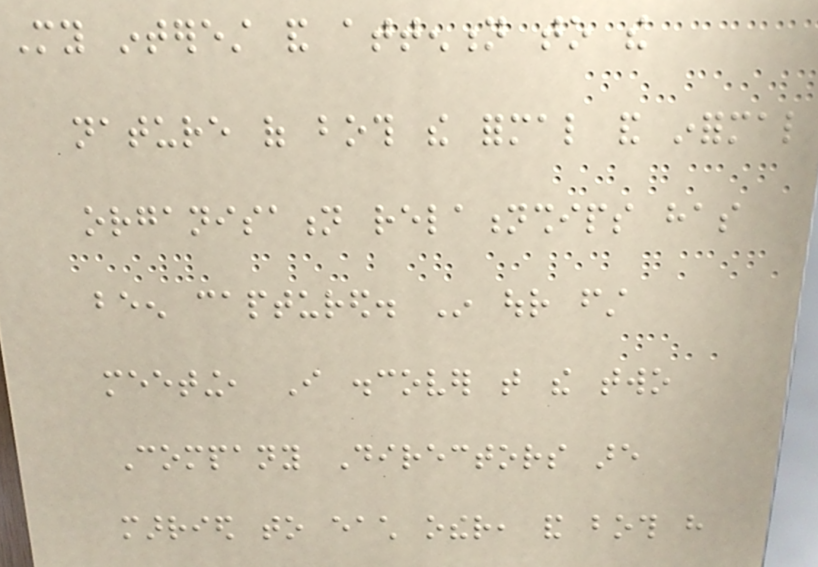My interest and attention to the
nature of both the formal and informal
organisation relationships has
been captured. In our first
meeting, I discover that the two
Company Directors are
married to each other, and both have
